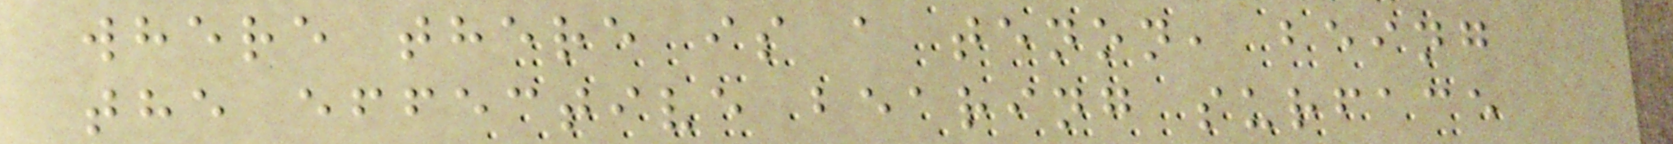where there is a tenon, being
the effective bearing surface
